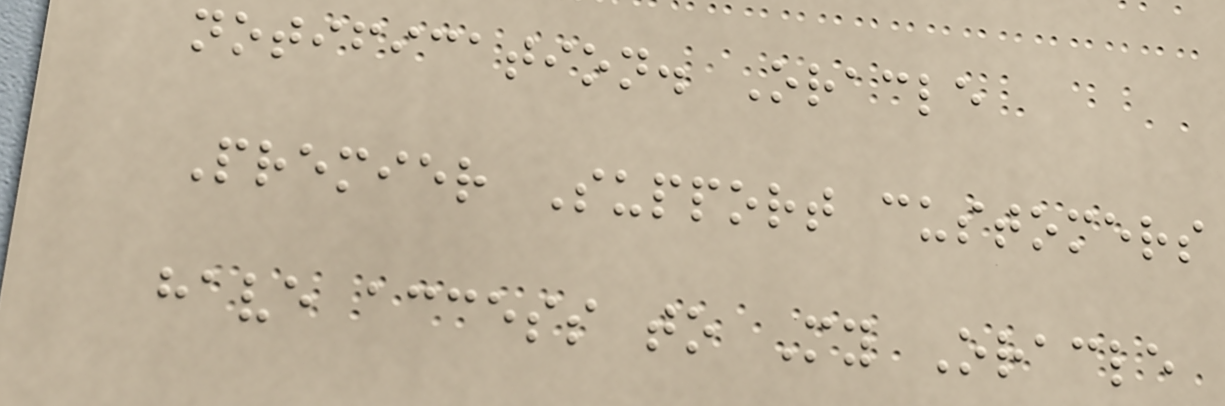notification. Oracle
Premier Support customers
have access to My Oracle
